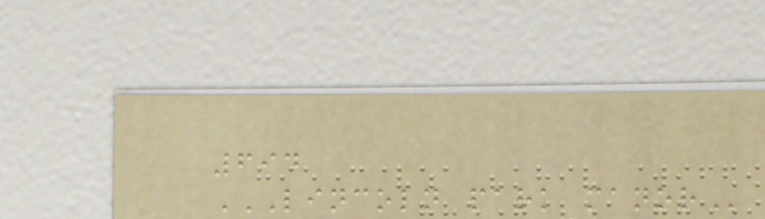694
LINCOLN PARK MANOR
